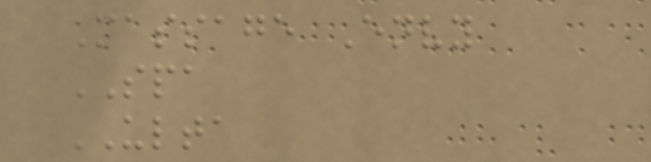Massage Envy
SPA
ULTA
